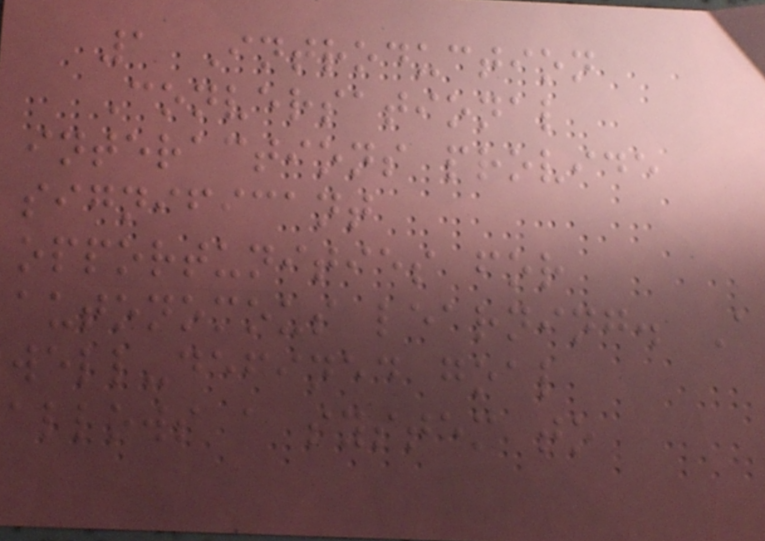1 Introduction
Conversational
interactions provide
significant
opportunities for
autonomous learning. A
well-defined goal
allows a system to
